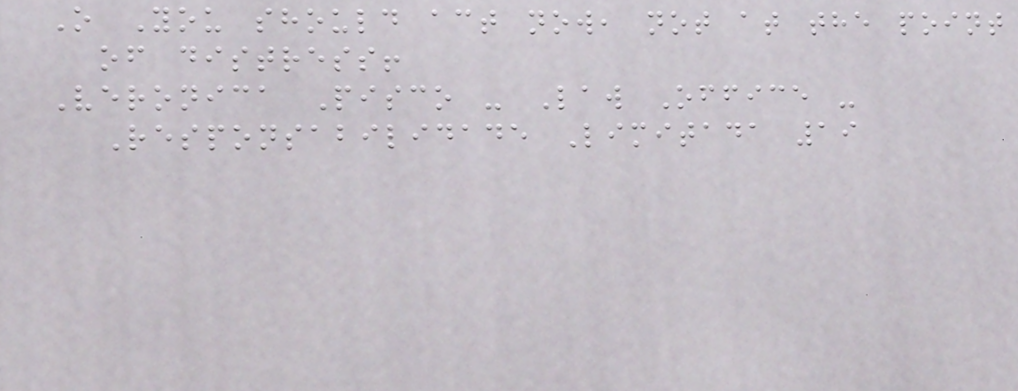O You should act now, not at the point
of distress!
Veronica Pisco - Law Office -
Responsabilidade Limitada 19
